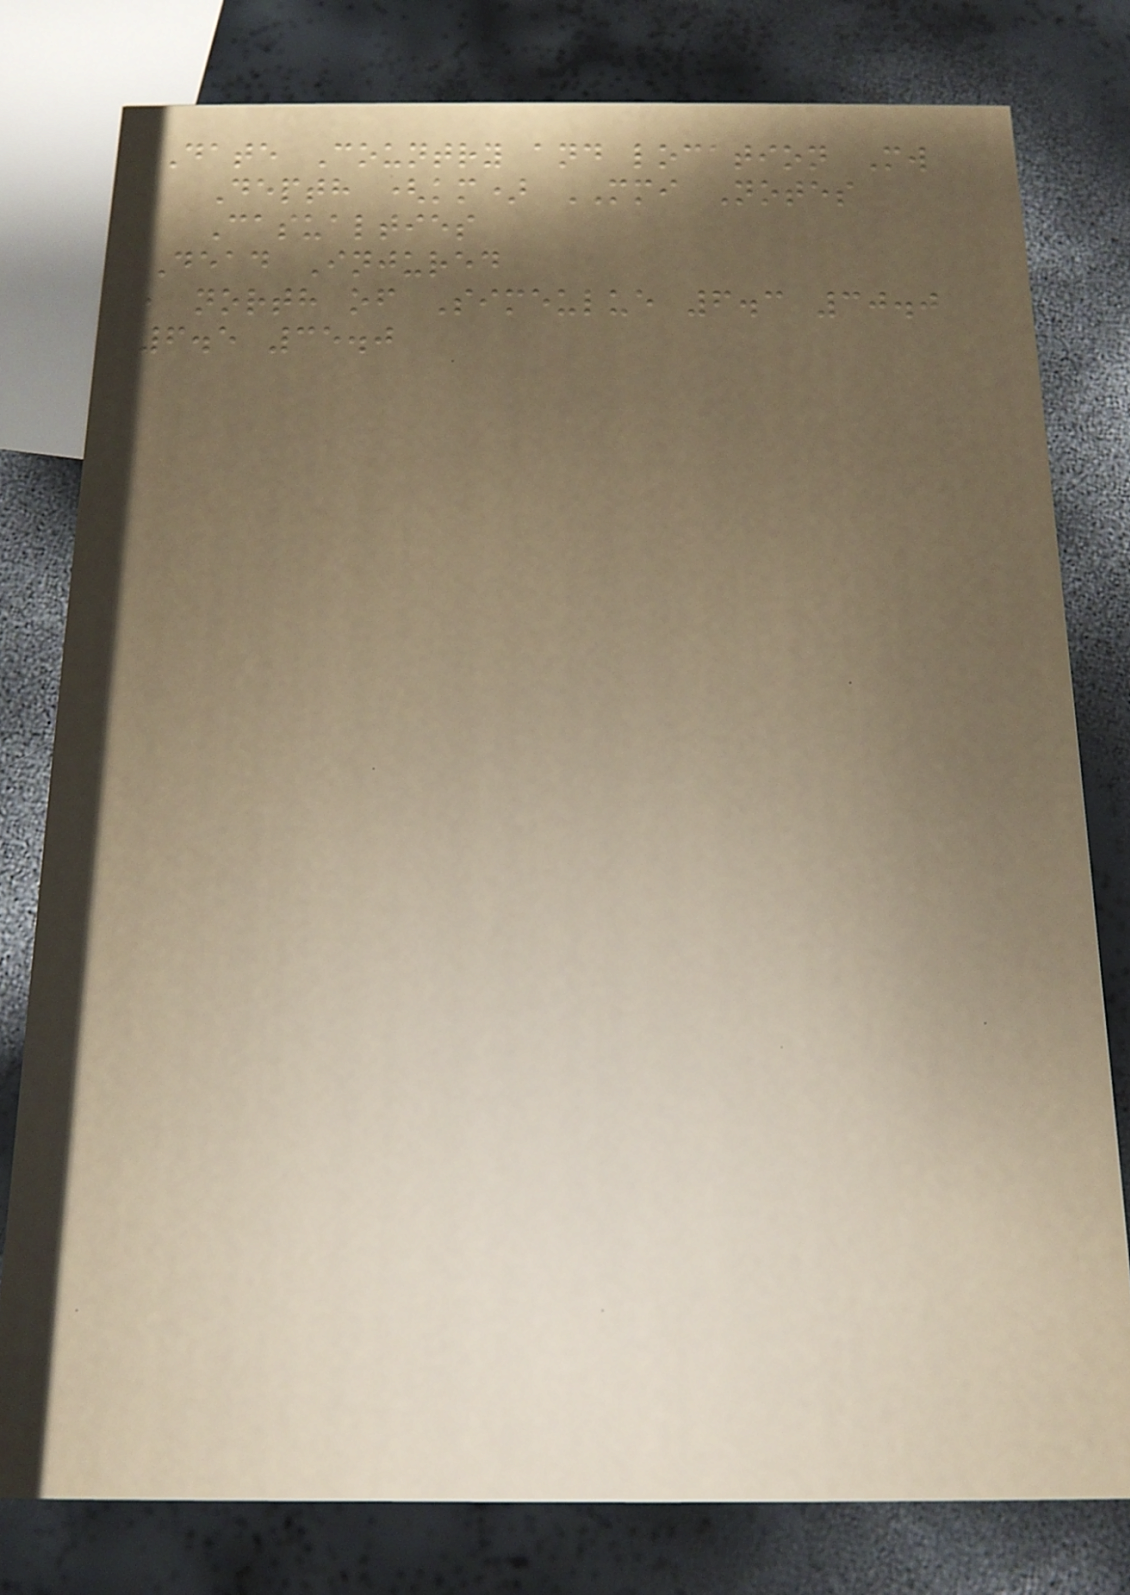Date Country and location Mw
Depth (km) MMI Notes
Casualties
Dead Injured
, north of Simeulue 6.3 30.0
6.5 35.0
